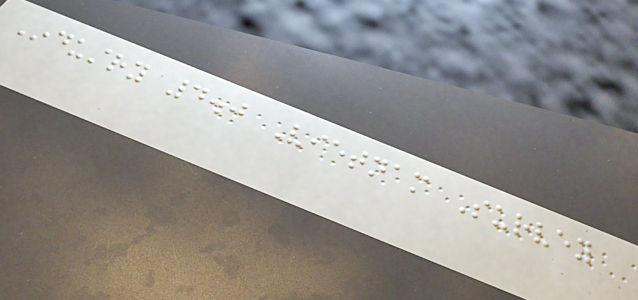Industry 4.0 Vietnam Survey
